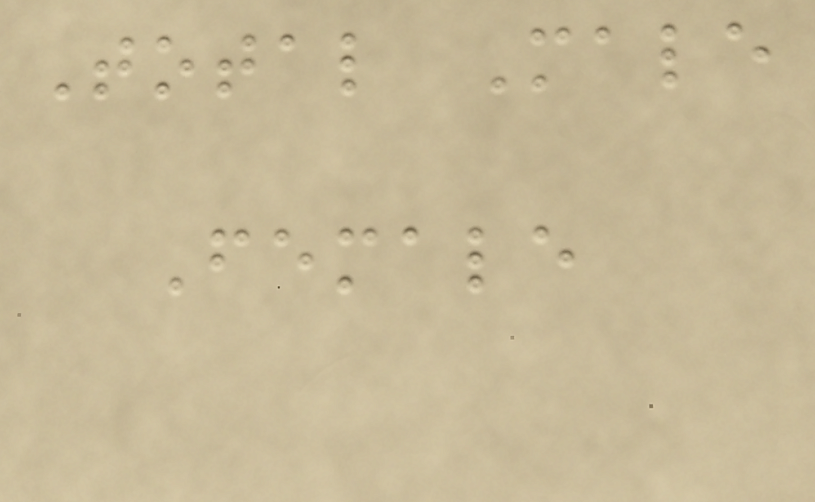Total Male
Female
